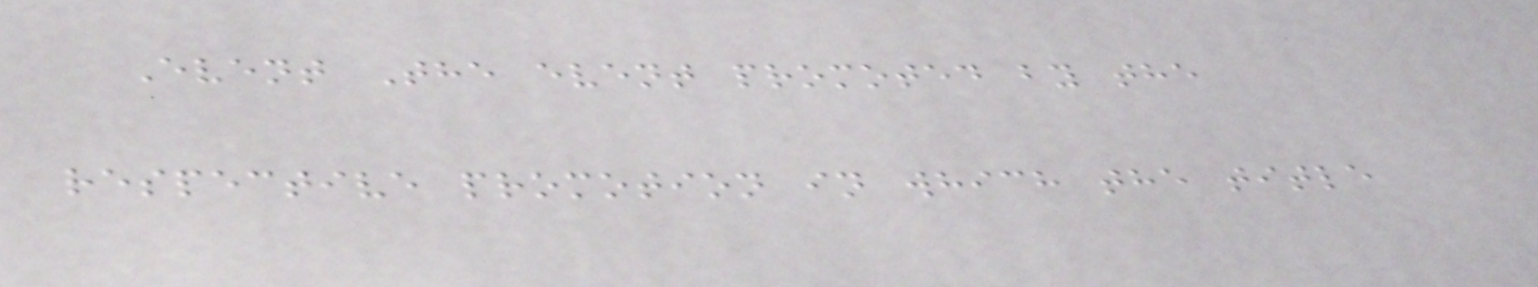Event The event promoted by the
respective promotion in which the title
